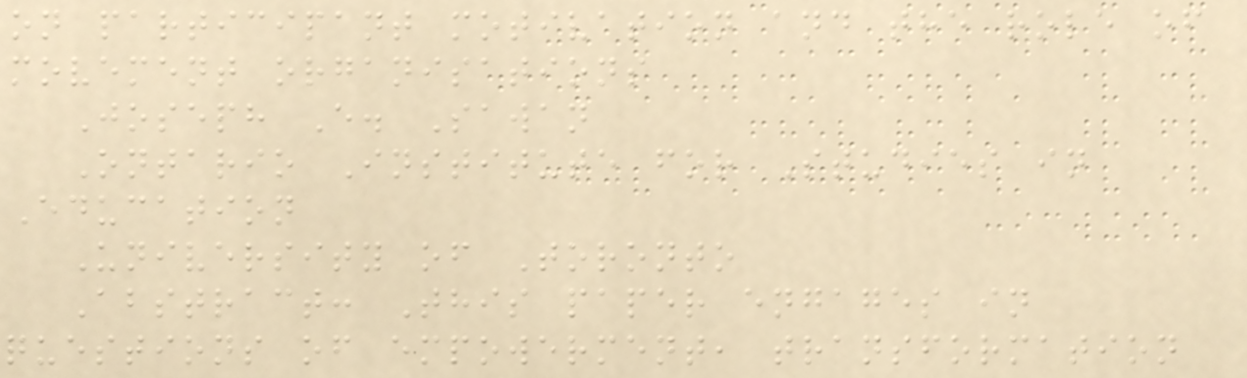on participant motivation and the role of
movement organisations
Joseph E. Sawan
Ontario Institute for Studies in
Education
University of Toronto
Abstract: This paper engages in
questions of empowerment, transformation
